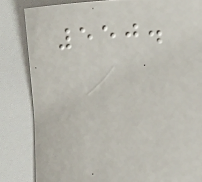550.
